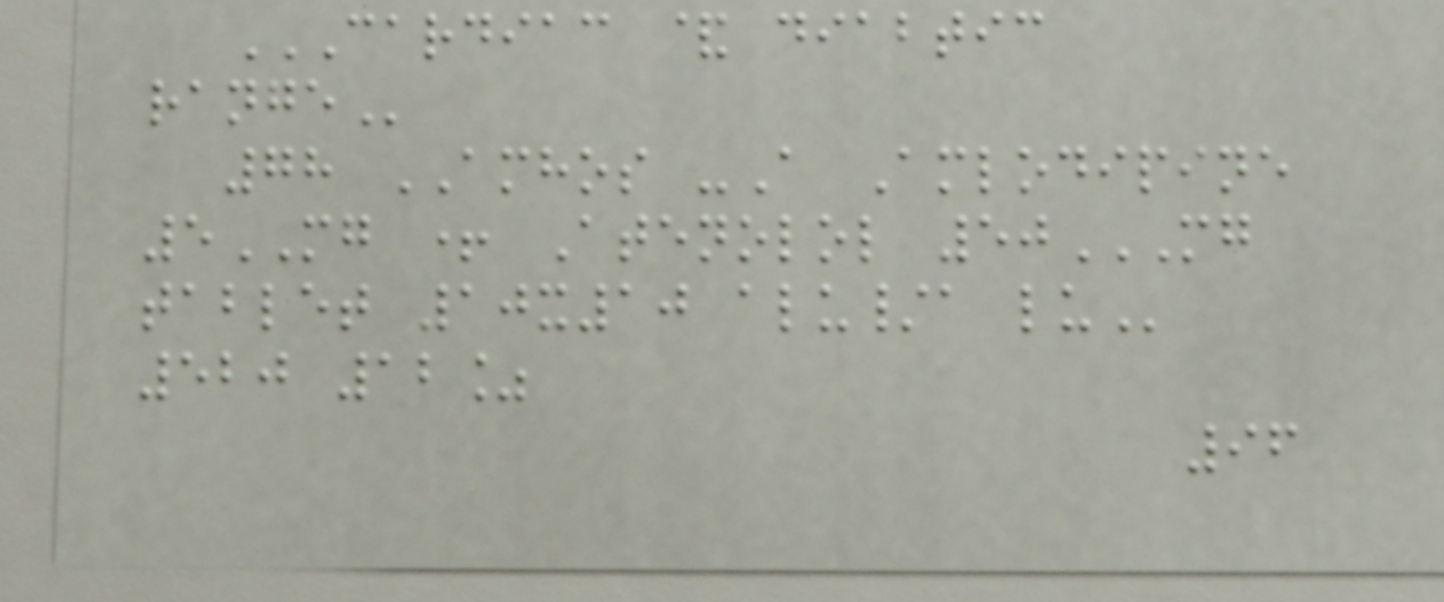CARDIAC & DIABTIC
RANGE
78 AMHOS -A Amlodipine
5MG + Atenolol 50MG
TABLET 10X10 ALU/A LU
520 12%
96
